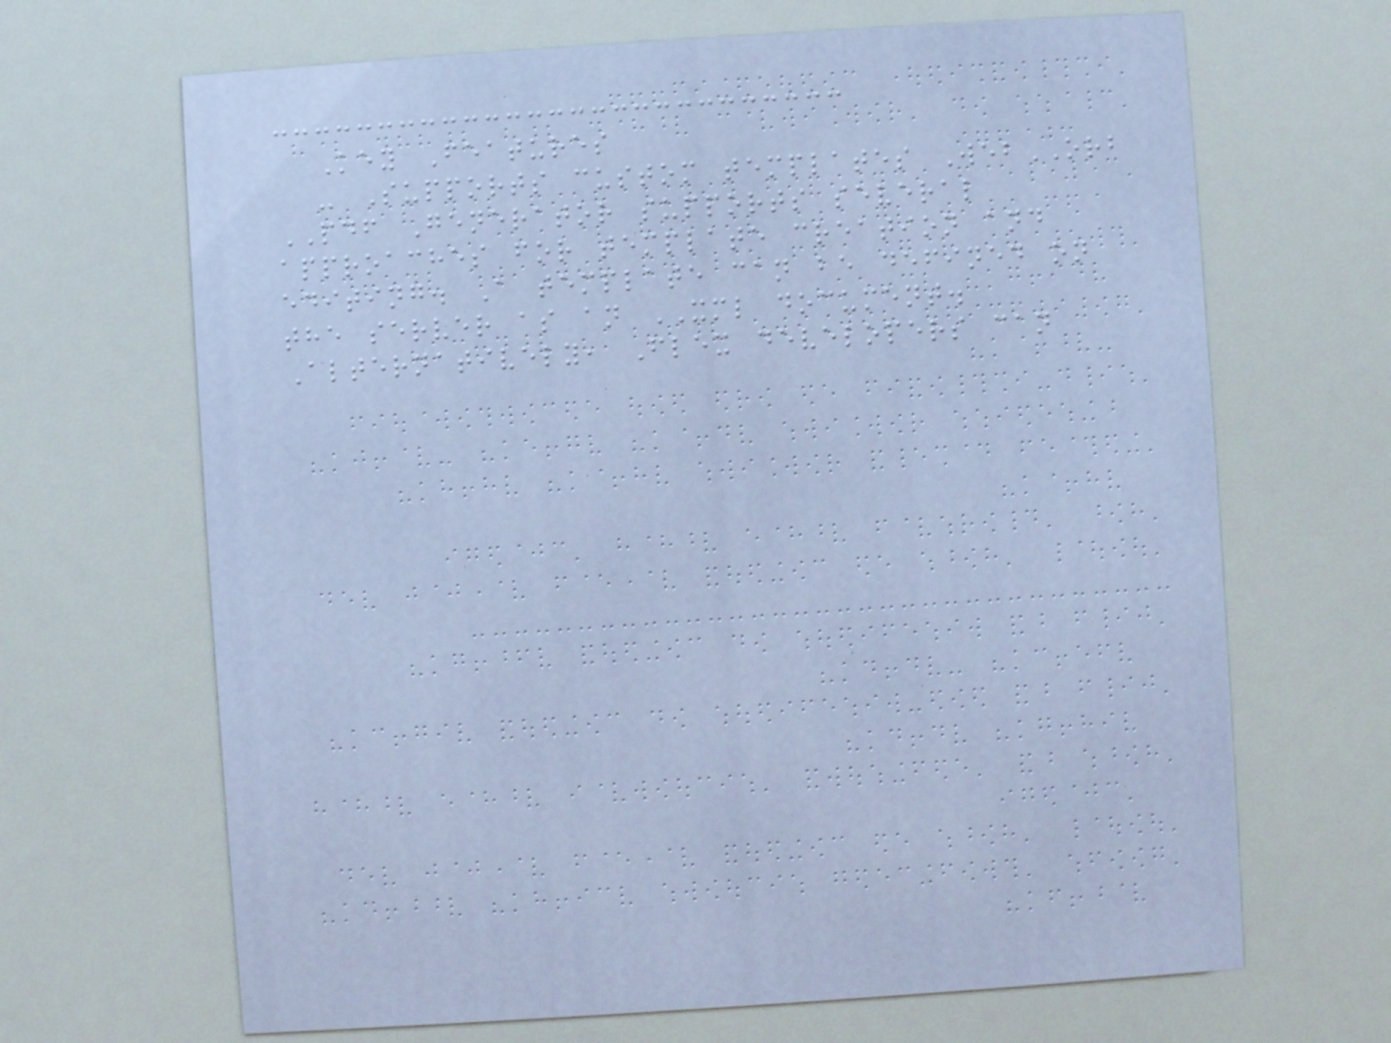Key Features
- Supports custom templates WebORB
PDF Generator supports several
approaches for template creation and
editing. A template can be defined on
the server as an XML document.
Alternatively, Flex developers can
